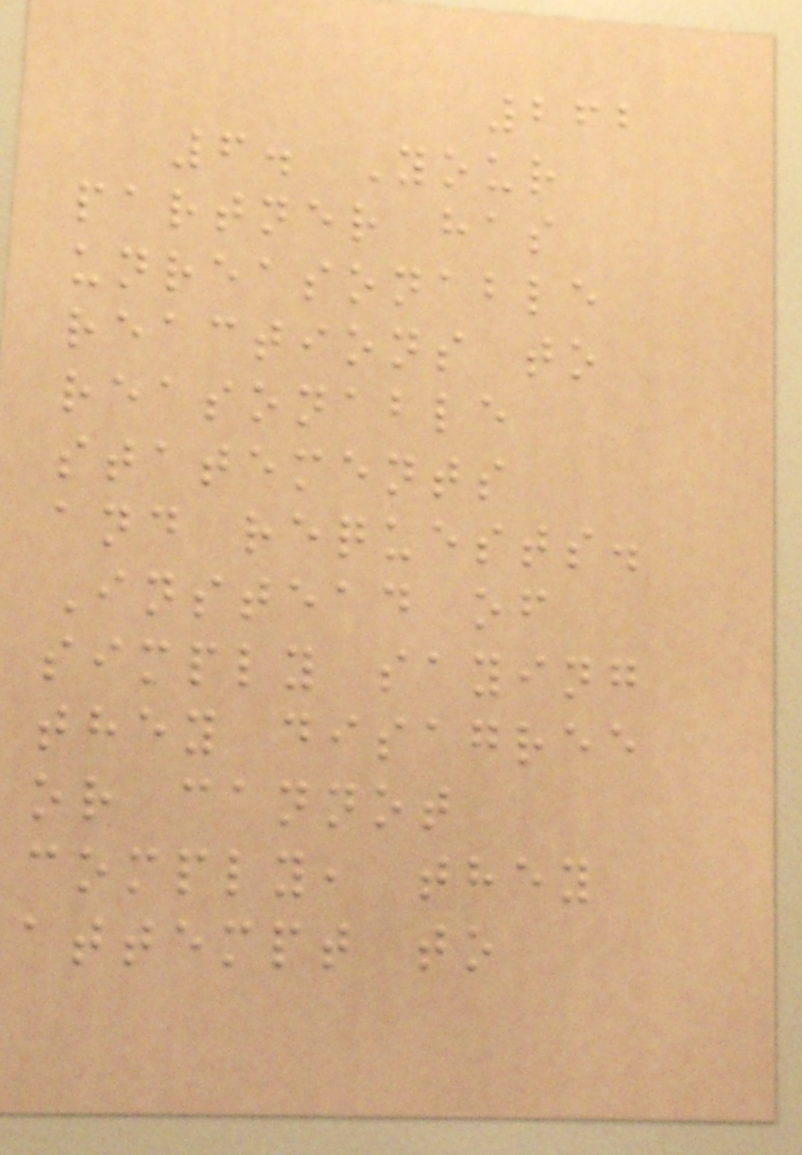262
6. Your
partner has
unreasonable
reactions to
reasonable
statements
and requests.
Instead of
simply saying
they disagree
or cannot
comply, they
attempt to
